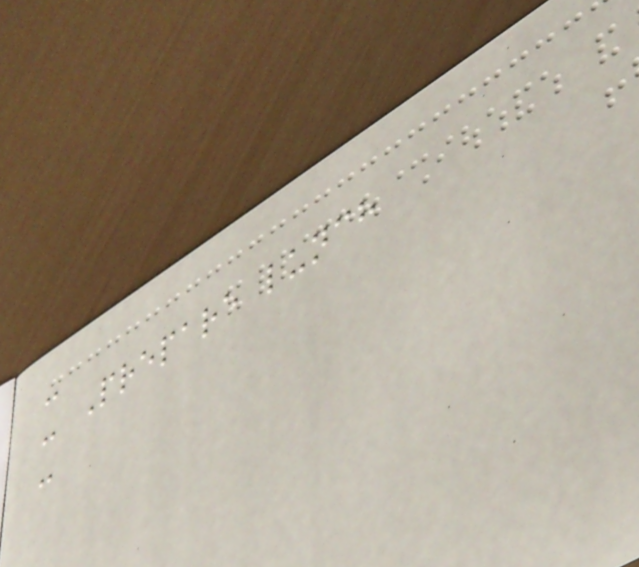-
- Prepare lunch
-
